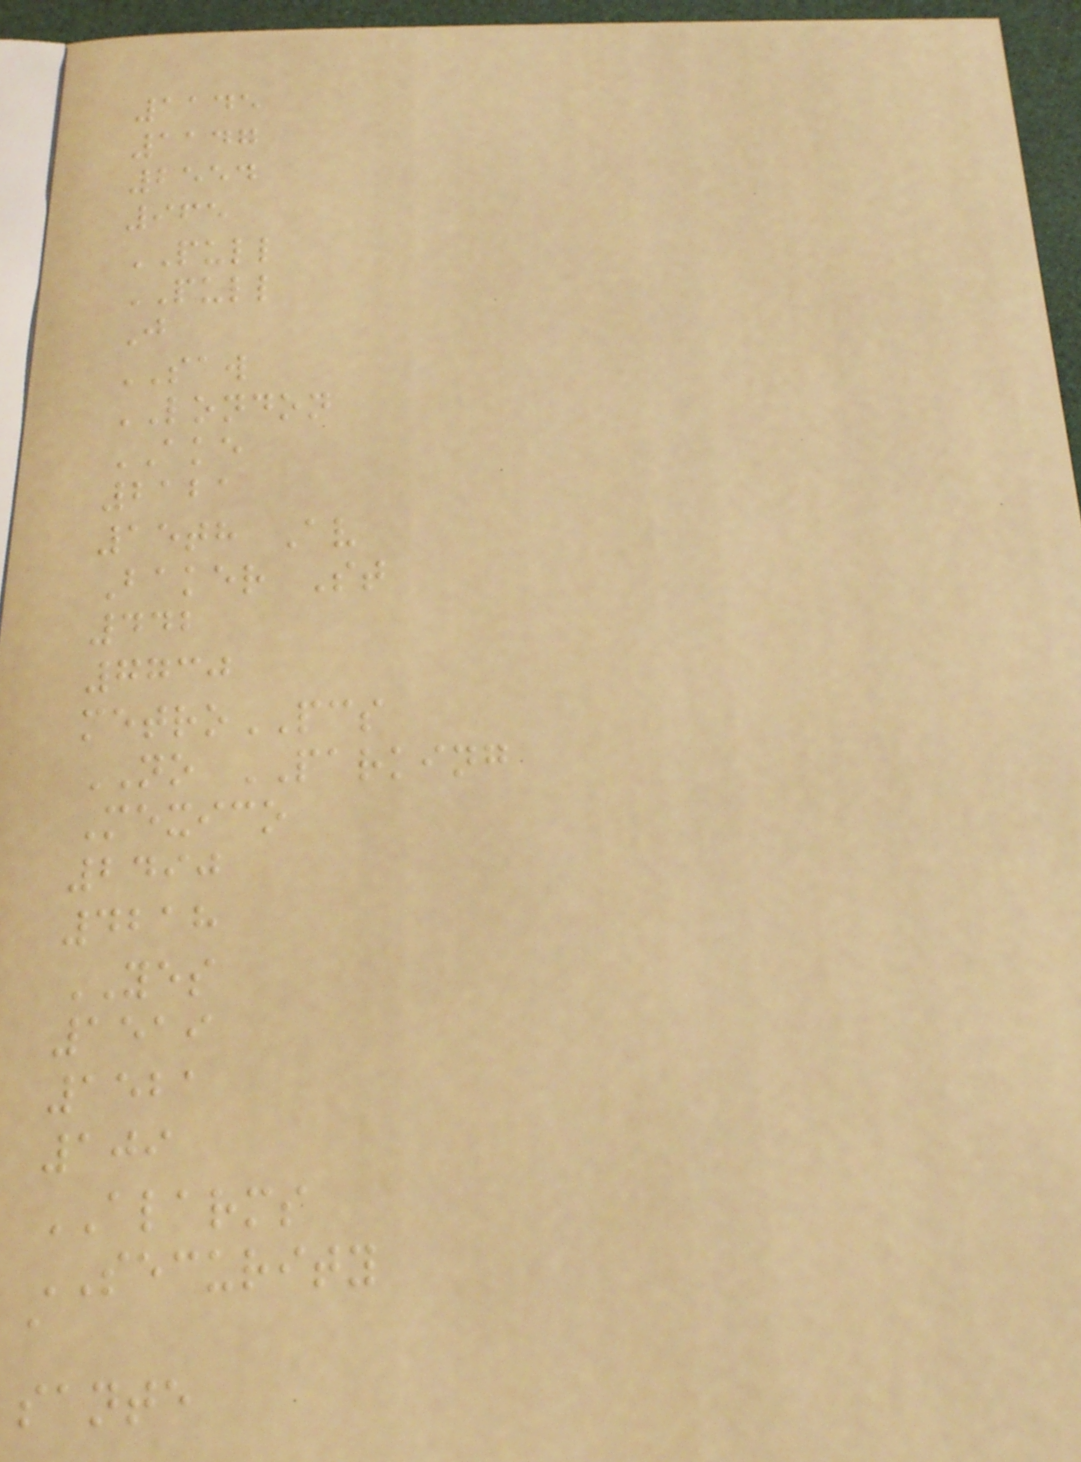1145
1147
2554
965
PULL
PULL
J
SAW
LONDON
AKE
2121
15th Av
Baker St
442
7730
metroPCS
NO PARKING
Mexico
2490
4218
YES
1519
1521
109
ALARMS
SECURITY
a
sante
